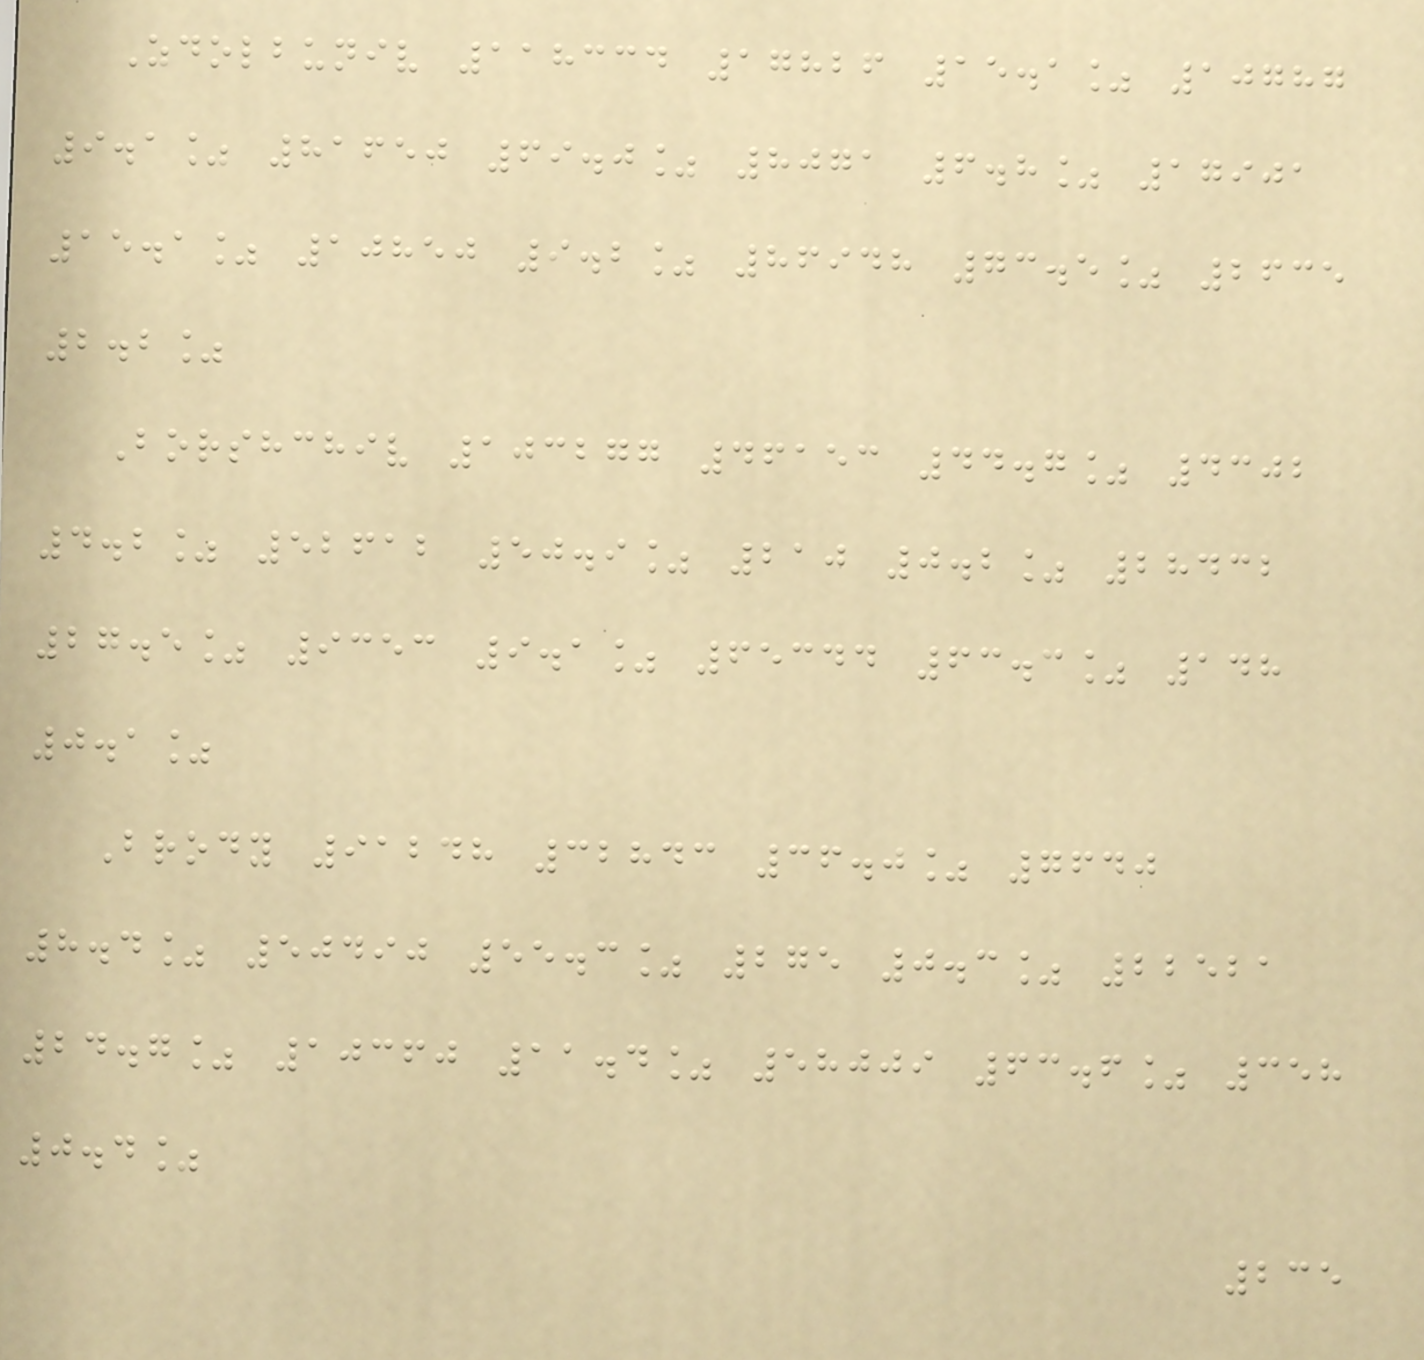Zdolbuniv 118334 17826 15.1% 10787
9.1% 81650 69.0% 8071 6.8% 17901
15.1% 10850 9.2% 86948 73.5% 2635
2.2%
Borshchiv 103277 46153 44.7% 4302
4.2% 52612 50.9% 210 0.2% 28432
27.5% 9353 9.1% 65344 63.3% 148
0.1%
Brody 91248 32843 36.0% 7640
8.4% 50490 55.3% 275 0.3% 22521
24.7% 10360 11.4% 58009 63.6% 358
0.4%
235
